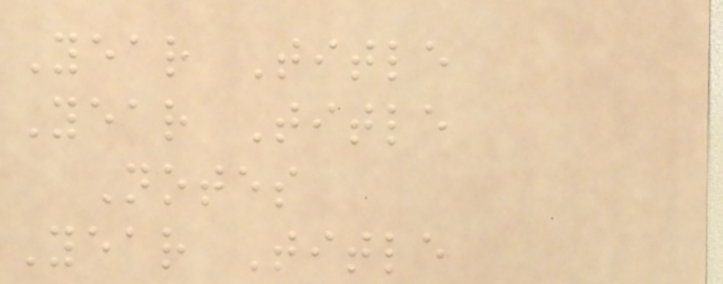Year Title
Year Title
Notes
Year Title
